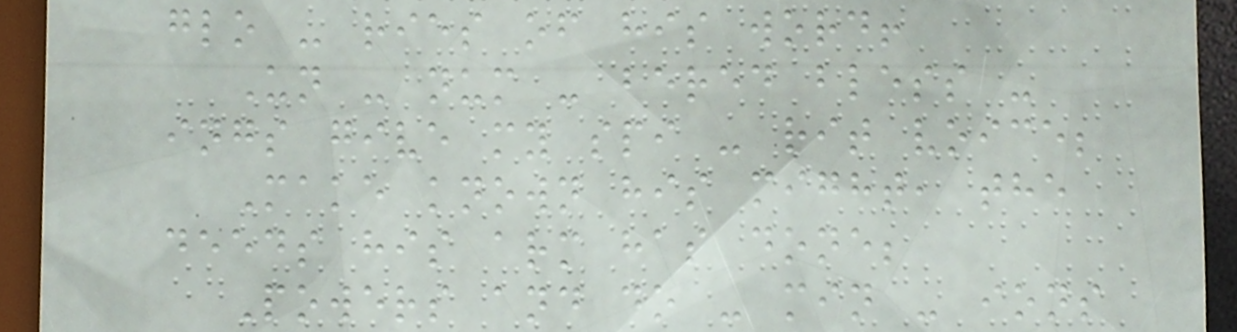glo - ries of his word!
Un - num - bered bless -
ings give my spi - rit voice;
Make known his might, the
deeds his arm has done;
Powers and do - min - ions
